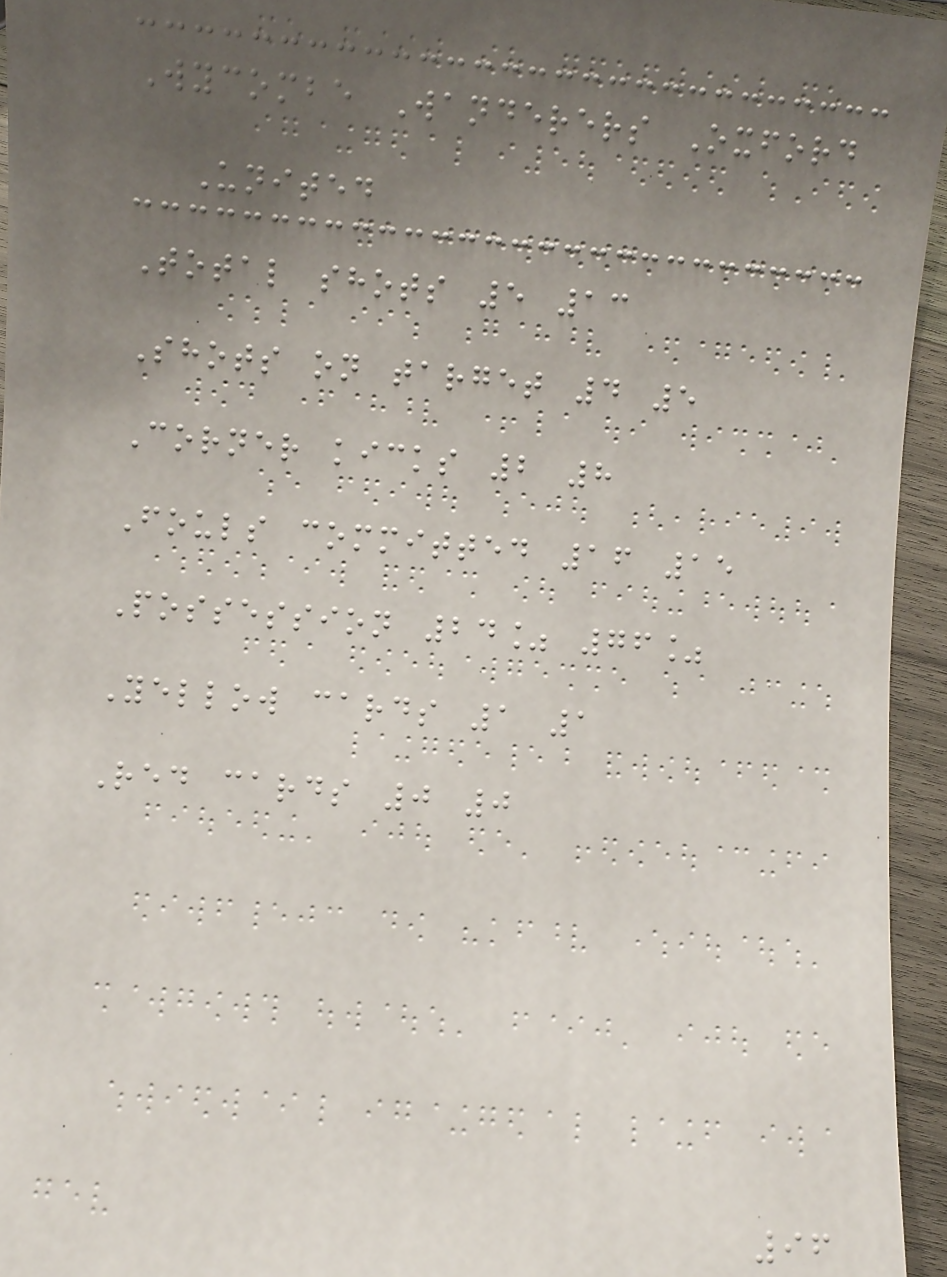Wycombe Wanderers Oxford
United
Total shots 5 13
Shots on target 4 5
Corner kicks 2 8
Fouls committed 16 15
Possession 24% 76%
Yellow cards 1 1
Red cards 0 0
96
